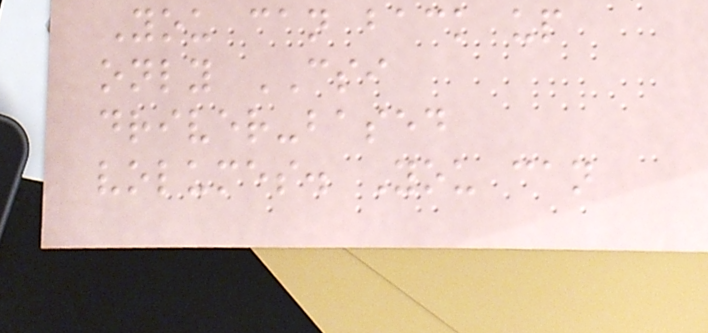You can back up
only CSI
driver-based
volumes. You can
